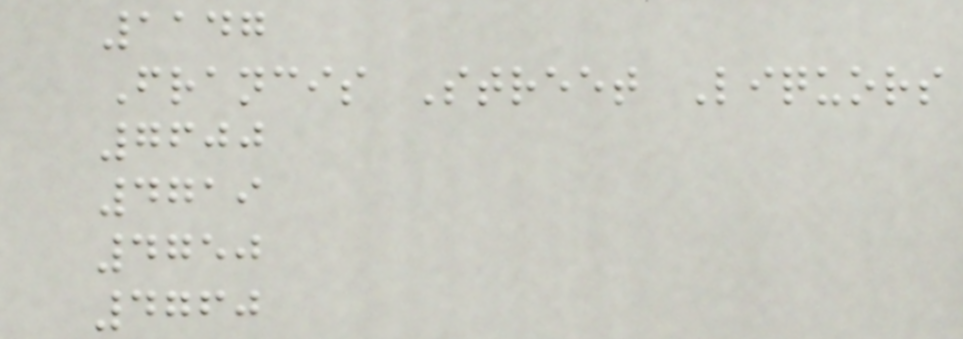1147
Francis Street Liquors
7600
4719
4750
4760
